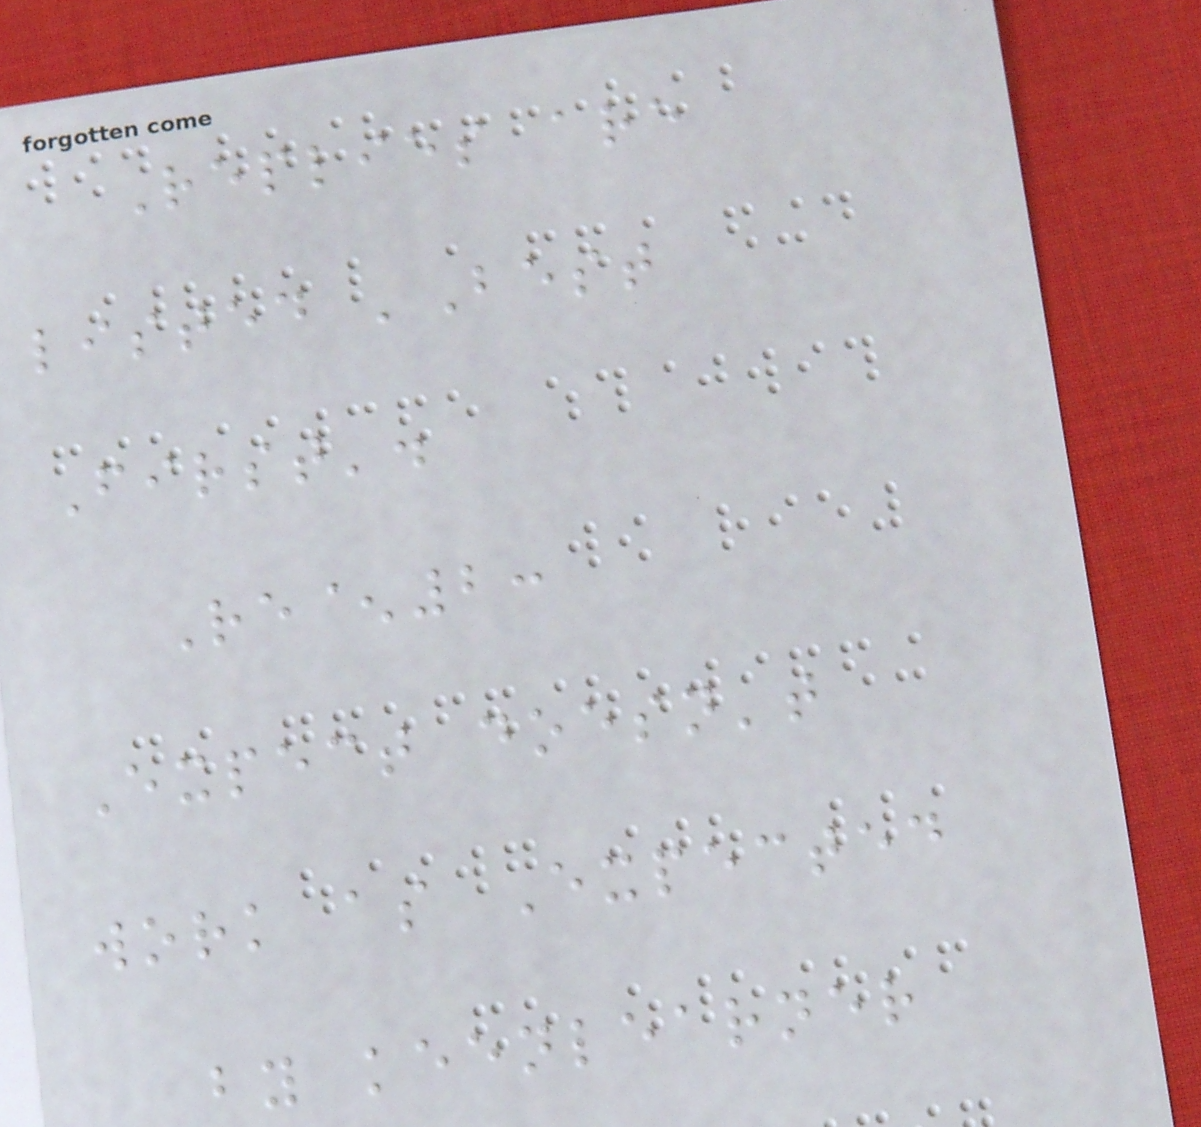Replies are
listed 'Best
First'.
Re^2:
Expect doesn't
work as Expected
by keenlearner
